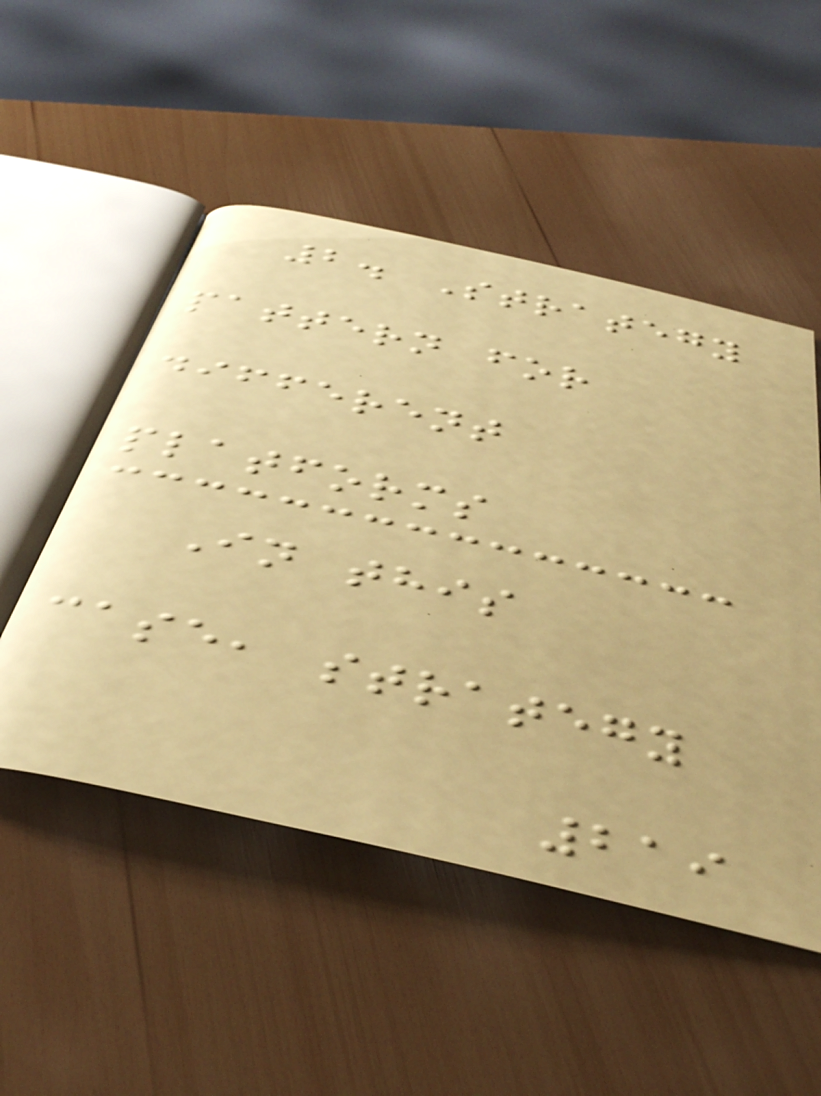2. Strategy
pattern for
different
platforms
In this
case, strategy
219
